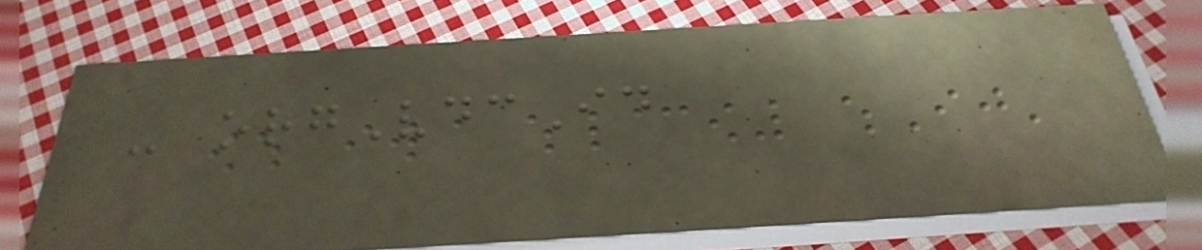- orgVdcId
